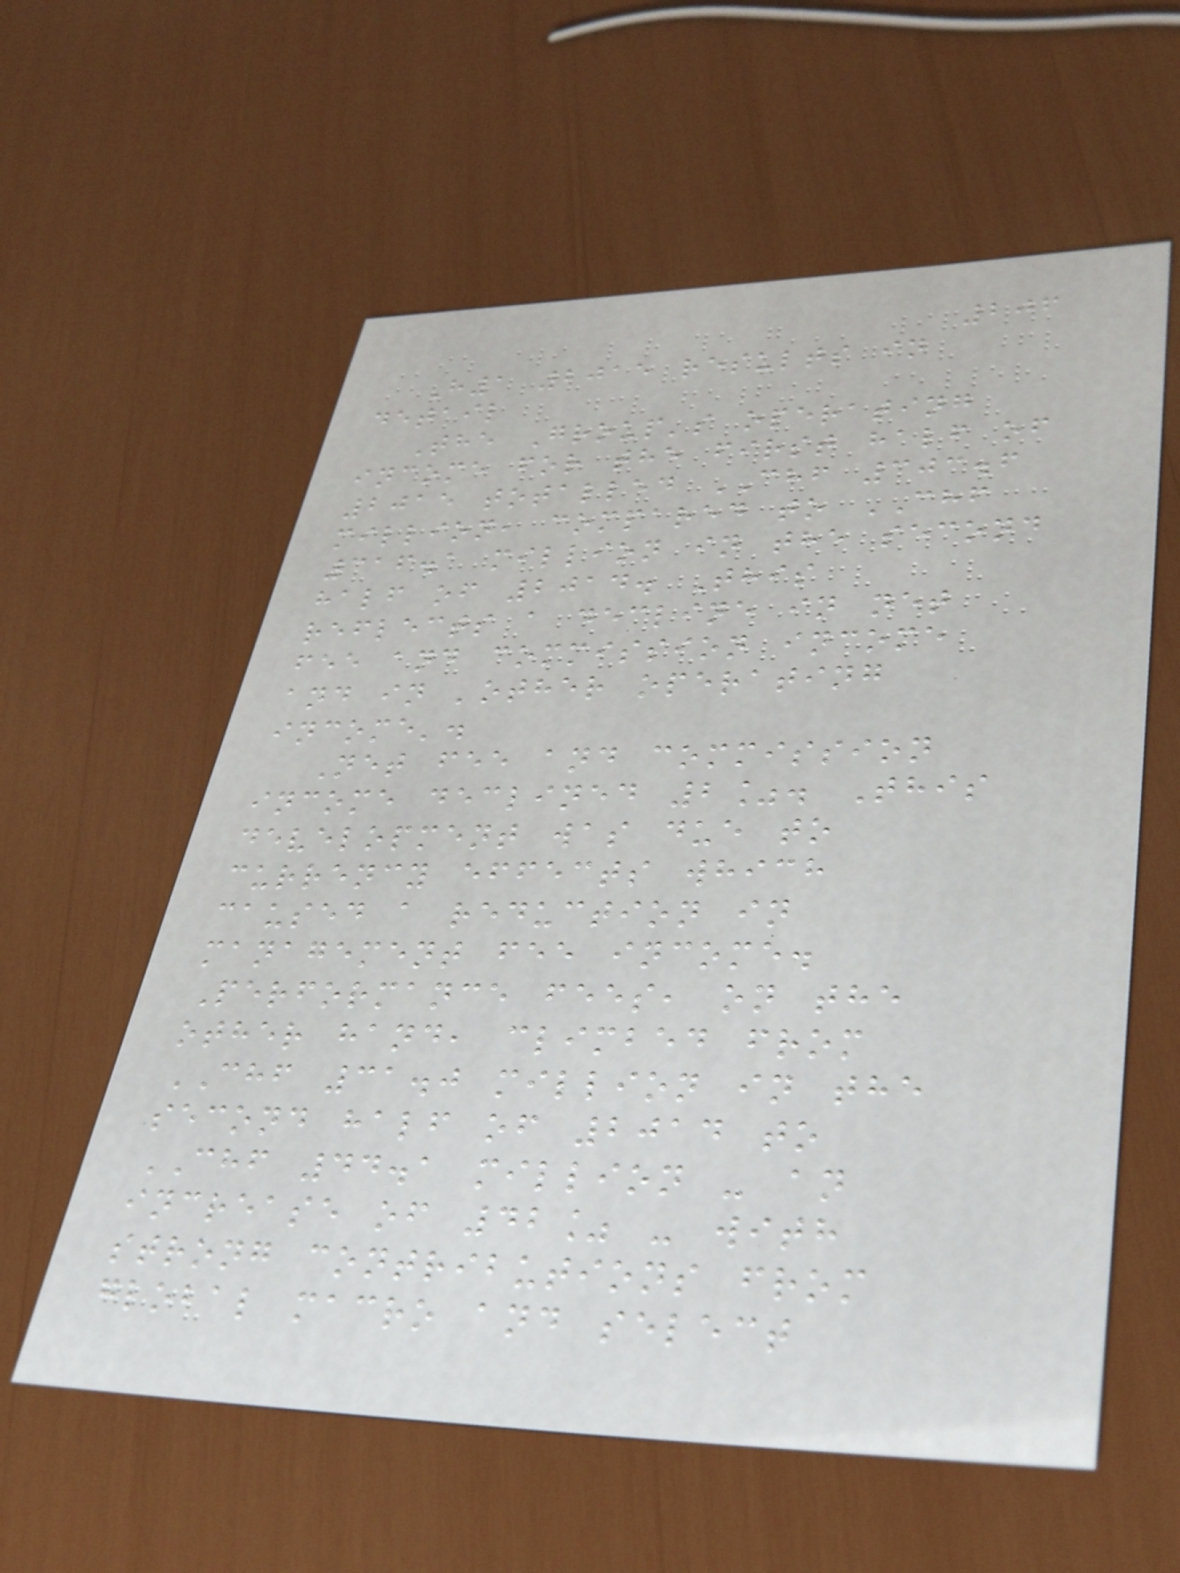206
H1 2015 results in
detail
The Group's operating
income for the first half of
2015 totalled CHF 303.6
million, compared to CHF
316.1 million in the second
half of 2014. This
reflects a decline in net
fee and commission income
and in 'other operating
income'.
Net fee and commission
income declined 2%. This
development was due to
currency effects which
caused a reduction in
management fee income.
Performance fees, on the
other hand, climbed from
CHF 31.0 million in the
second half of 2014 to
CHF 44.1 million - an
increase of 42% - with
strong contributions from
global macro and select
